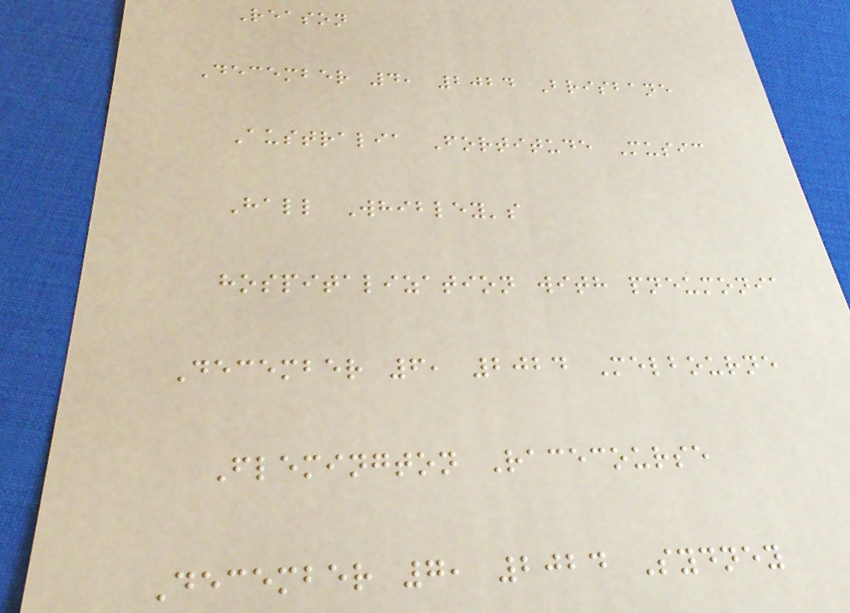Reason
December 4, 2024 Brisbane
Australia Fortitude Music
Hall Whibley's
hospitalization with pneumonia
December 6, 2024 Melbourne
Flemington Racecourse
December 7, 2024 Sydney
